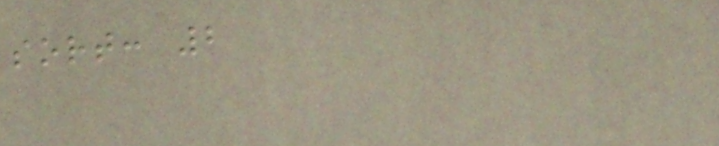sort: 2
